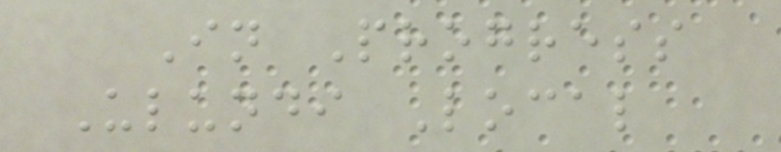In Progress
Ulundi Local
